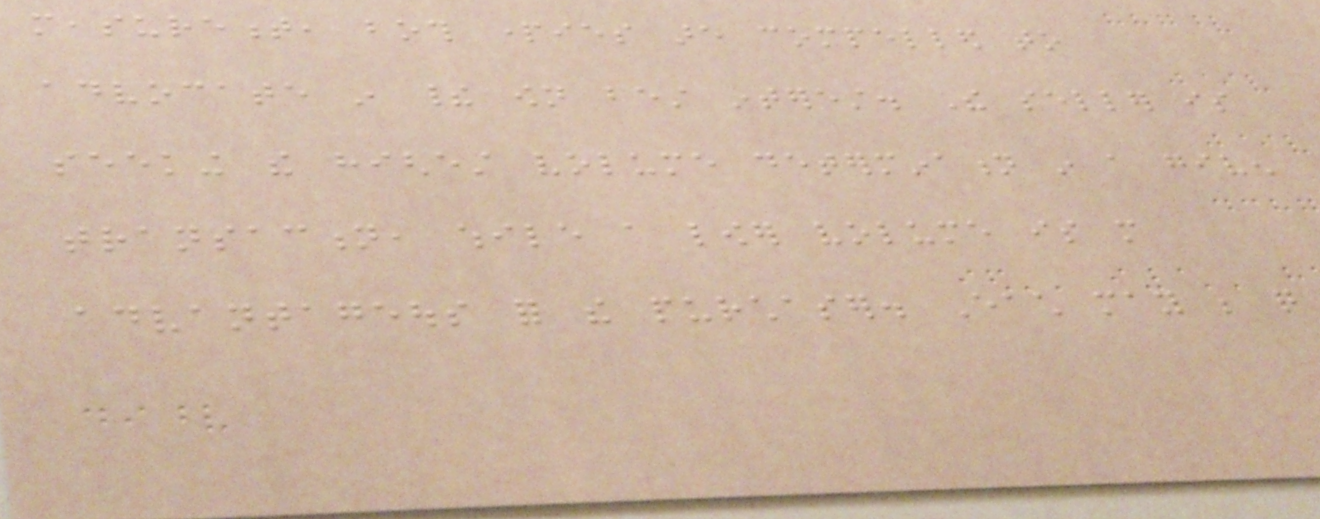measurement, both parties are compelled to
advocate in their own best interest. The seller is
seeking the highest volume determination in a given
transaction, while a lower volume is more
advantageous for the purchaser. Each may be quite
